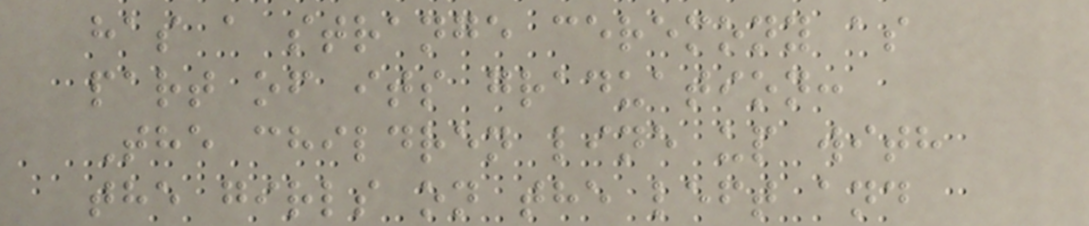has a strange ceremony as
part of its graduation:
The children line up with
the girls on the left and
